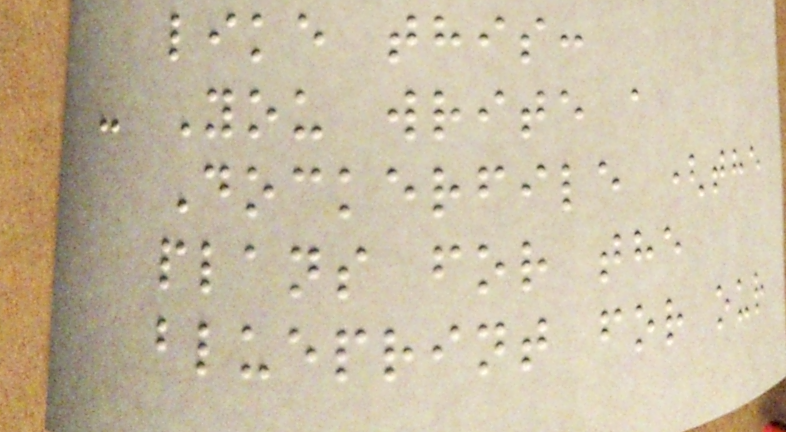like this:
- You write a
Dockerfile (the
plans for the
blueprint for our
